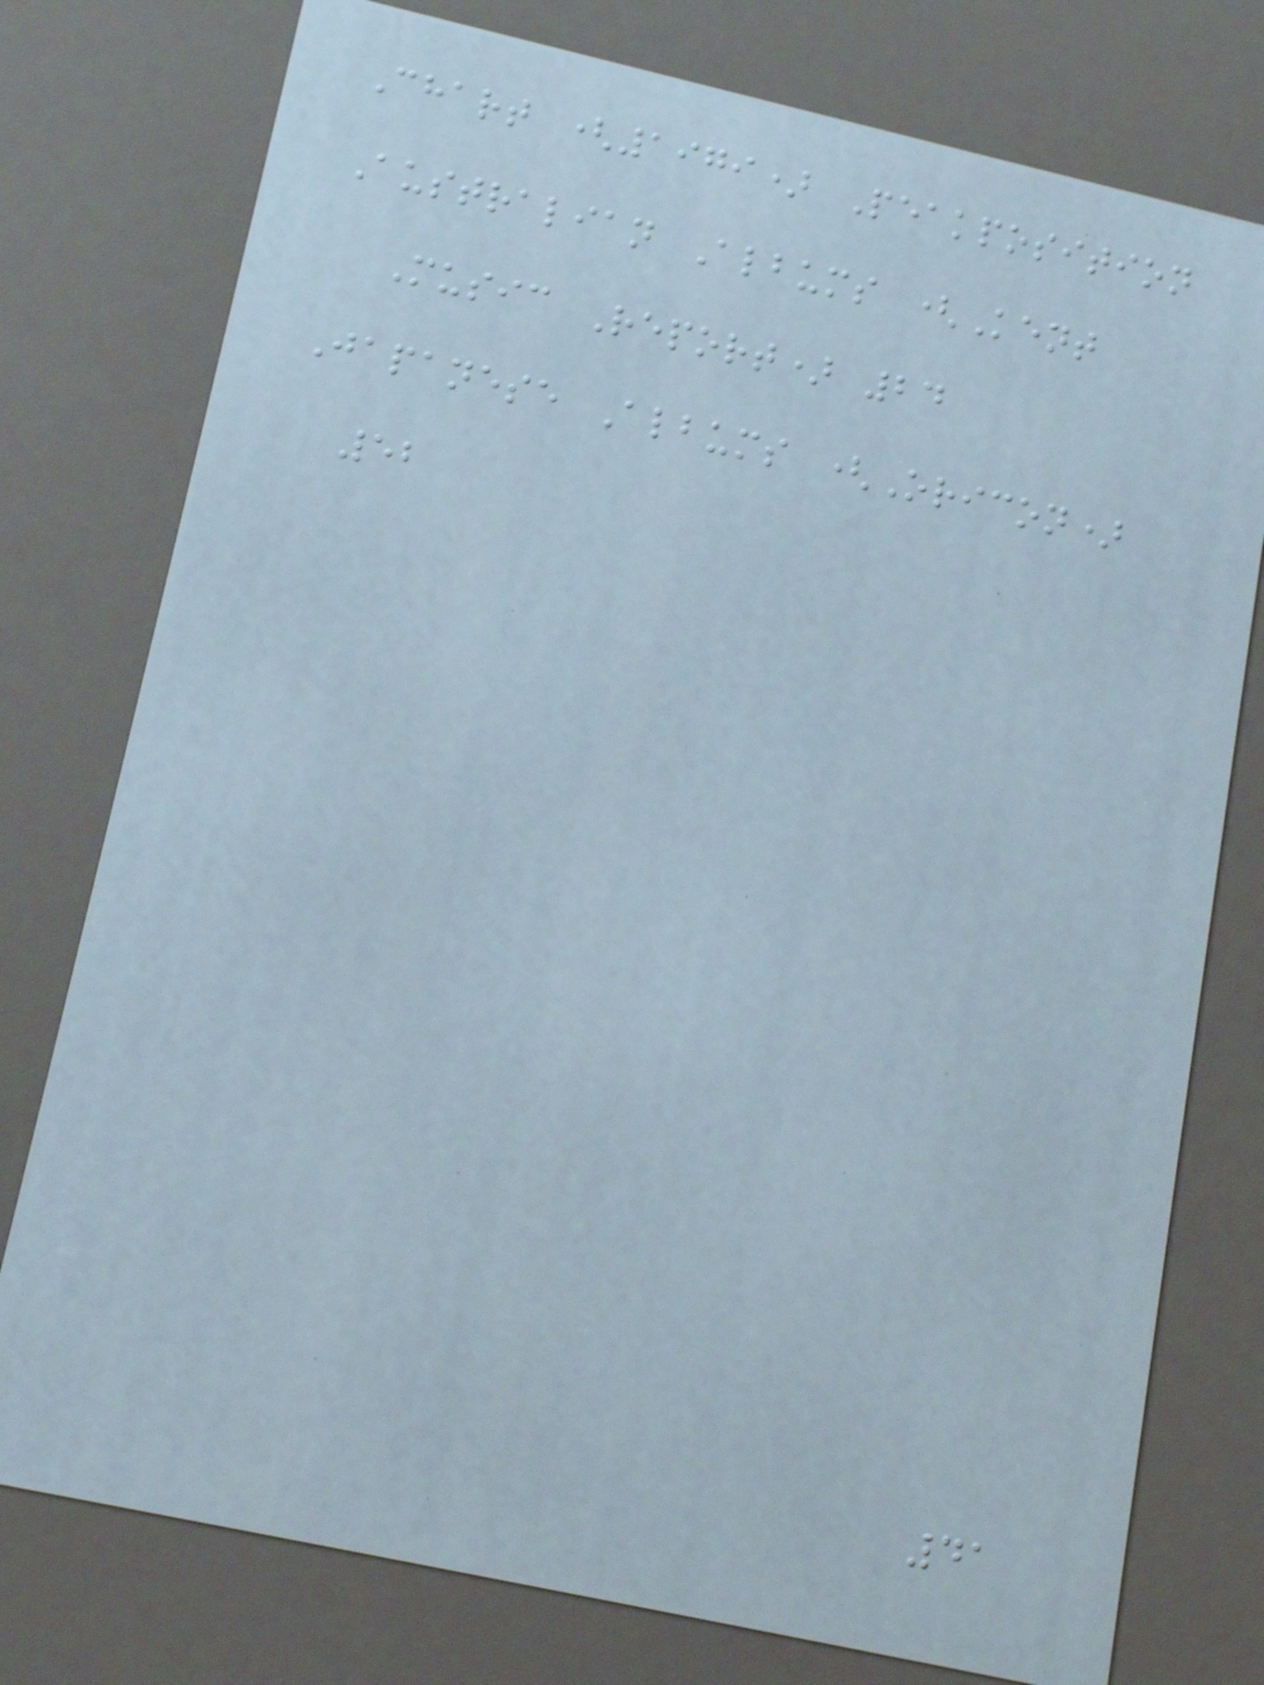Chart (1979) Peakposition
Australian Albums (Kent
Music Report) 24
Japanese Albums (Oricon)
52
41
